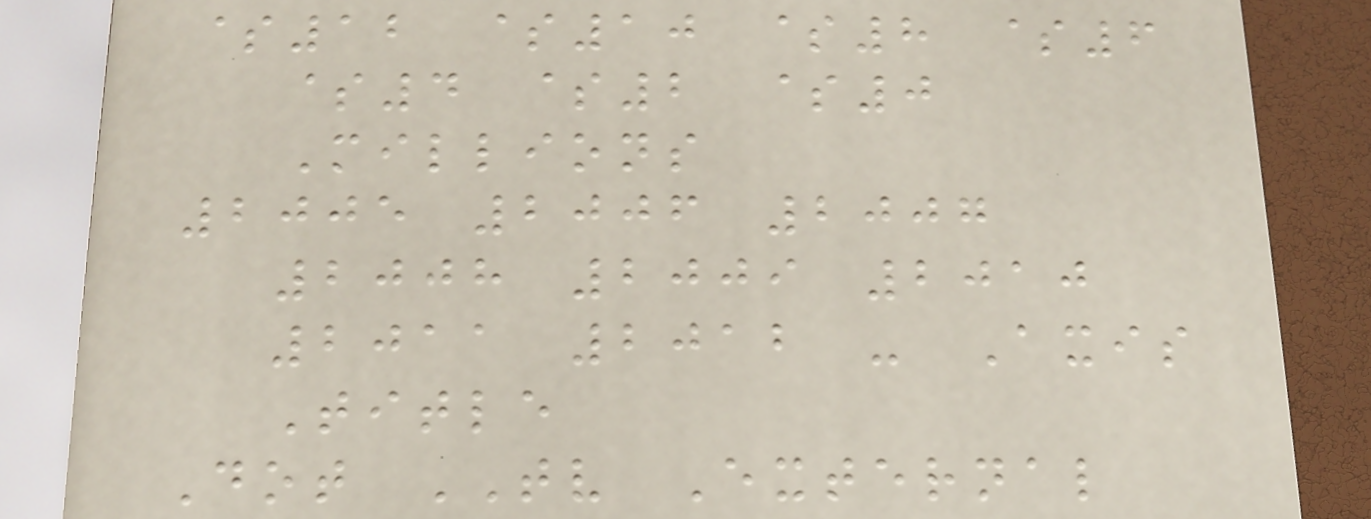$12 $10 $8 $6
$4 $2 $0
Millions
2005 2006 2007
2008 2009 2010
2011 2012 - Axis
Title
Dot TV External
